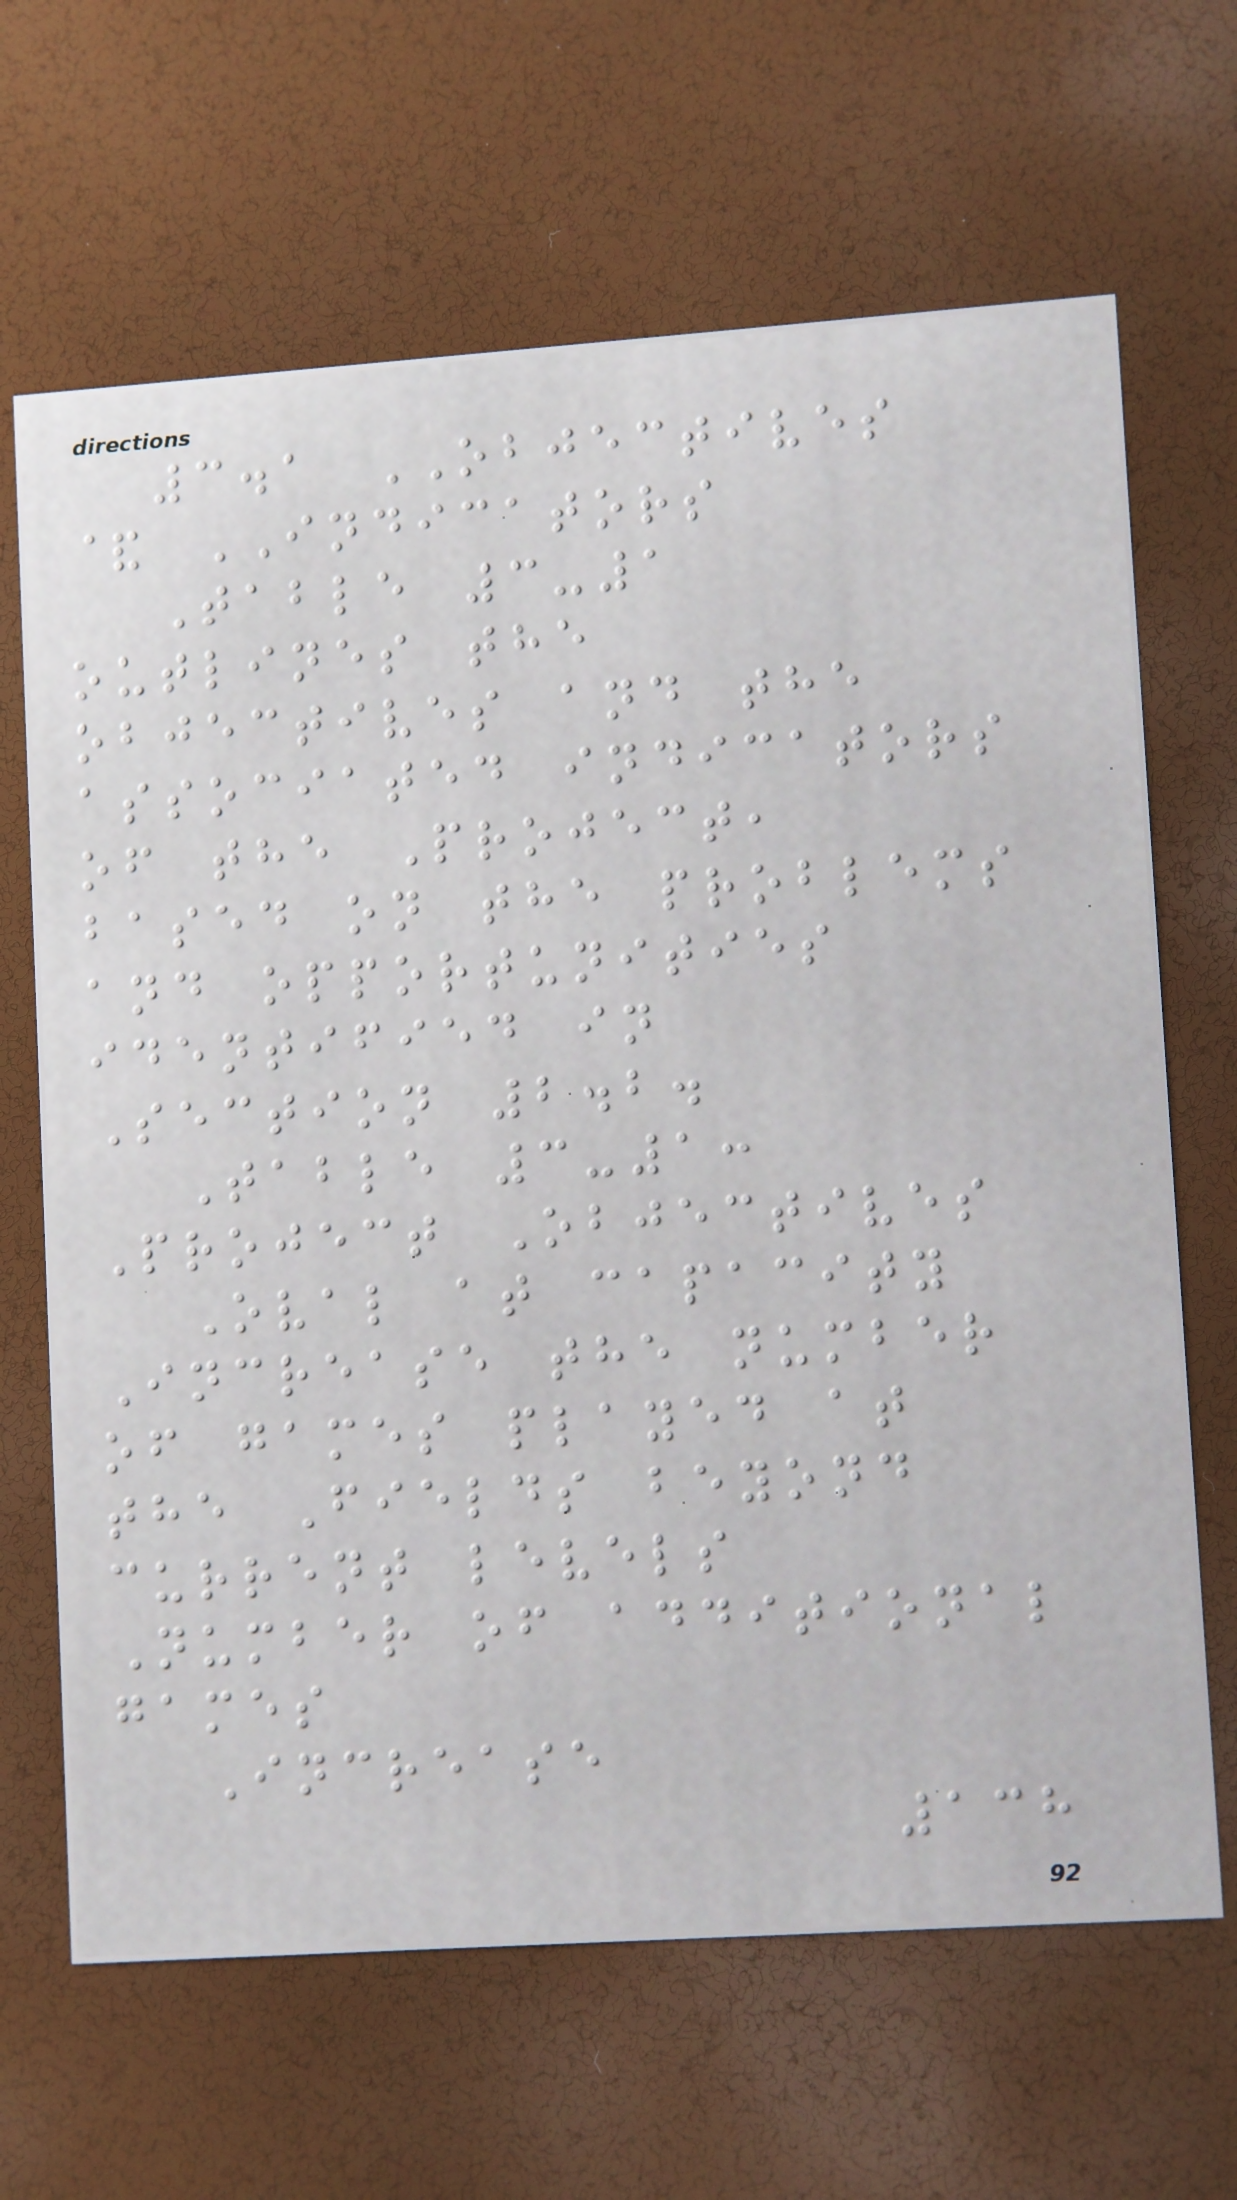3.1 OBJECTIVES
& INDICATORS
Table 3-1
outlines the
objectives and the
associated indicators
of the Project,
based on the problems
and opportunities
identified in
Section 2.2.
Table 3-1:
Project Objectives
Oval at capacity
Increase the number
of games played at
the Fields beyond
current levels
Number of additional
games
Increase
138
